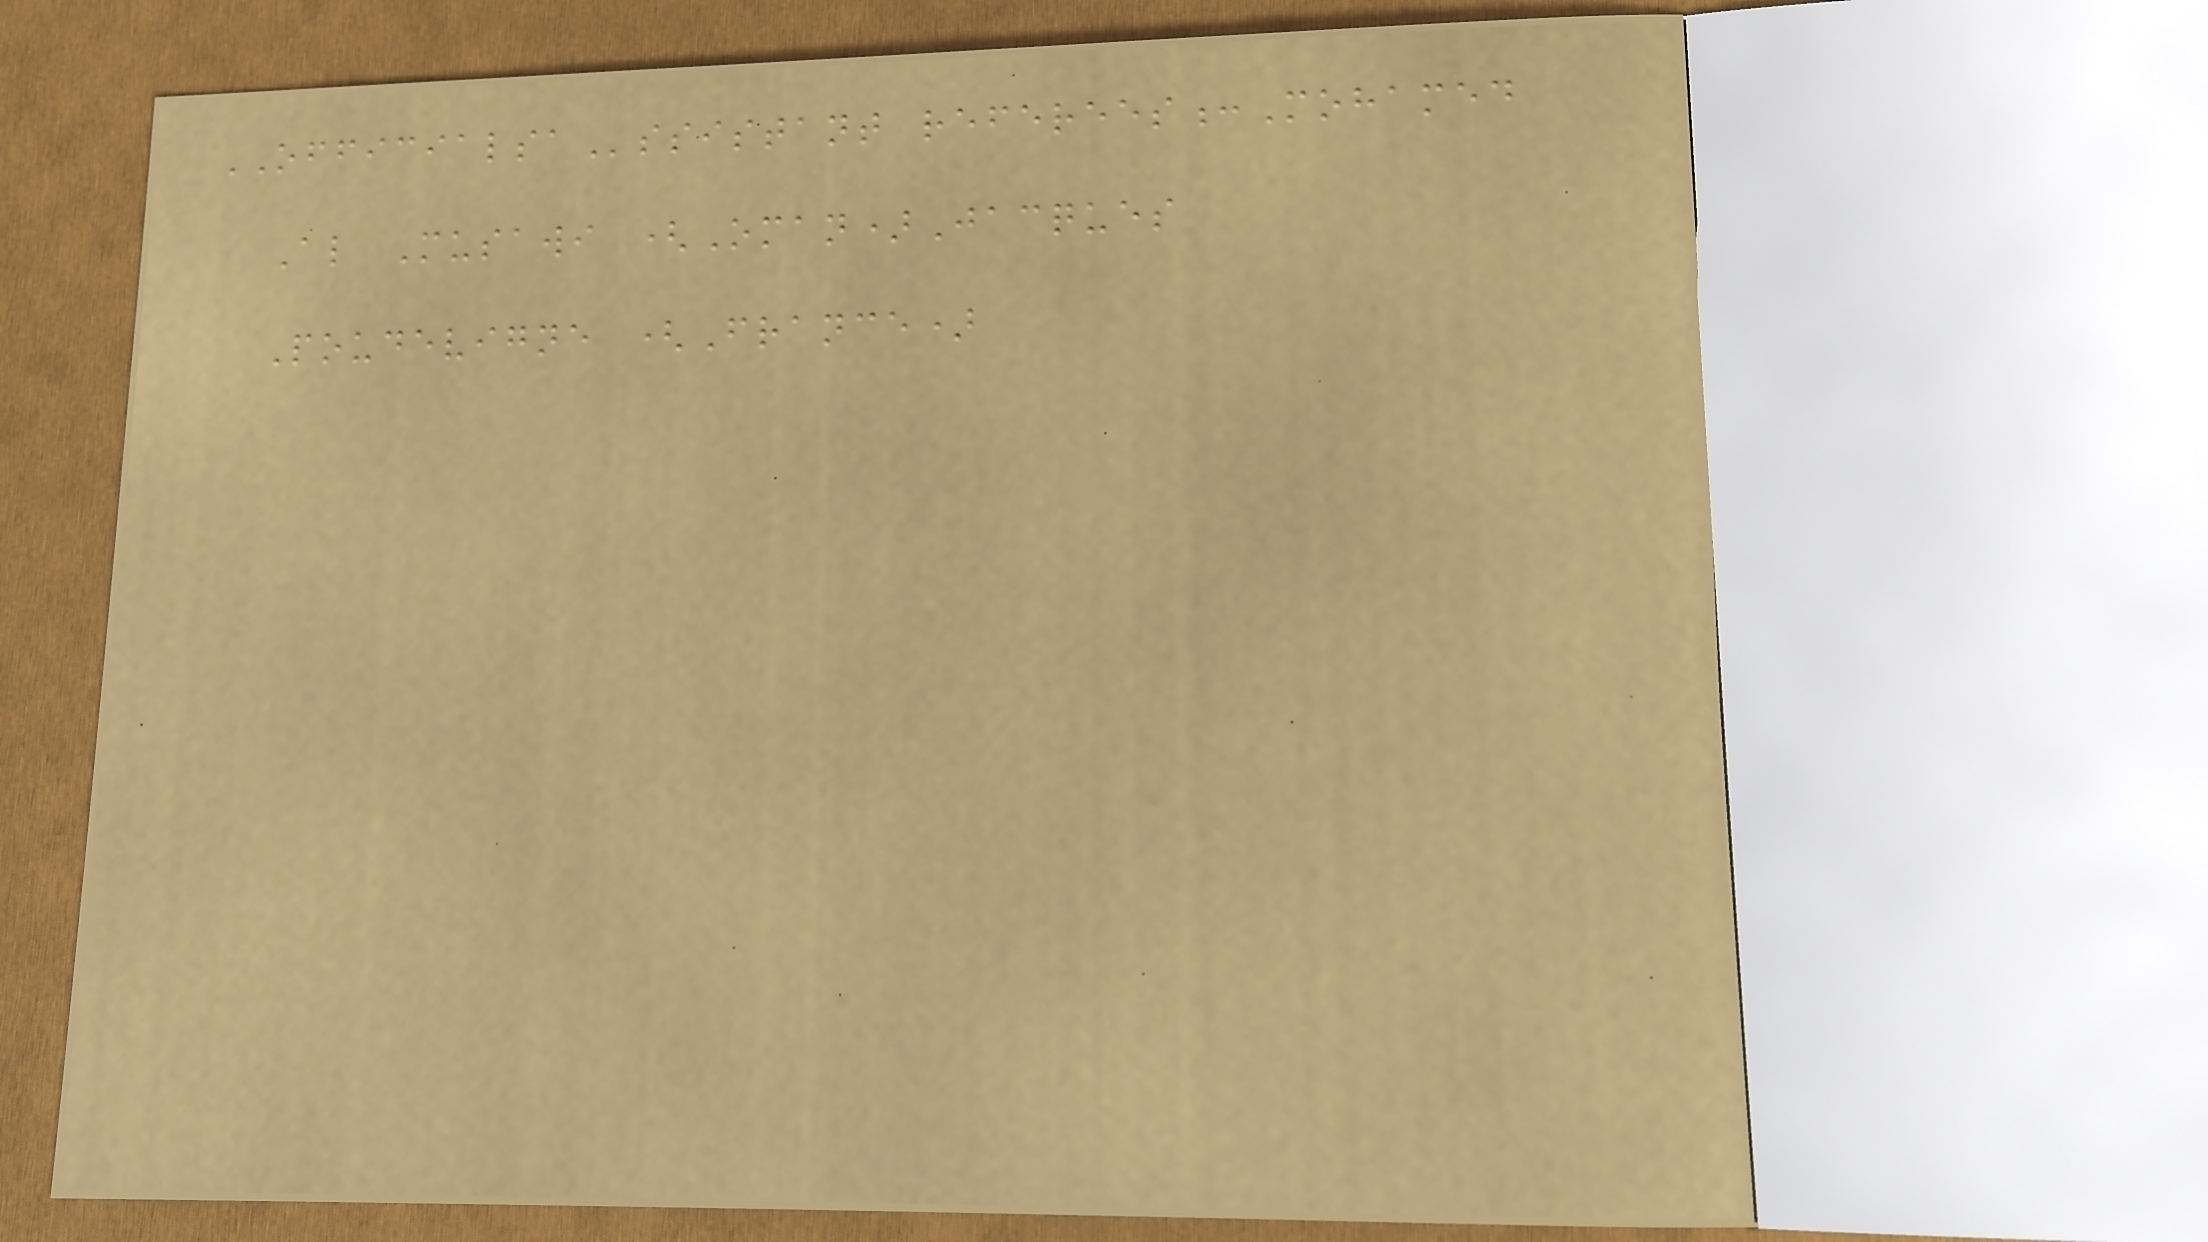OFFICIALSAssistant referees:Mohamed
Al Musawi (Oman)Jacques
Poudevigne (France)
